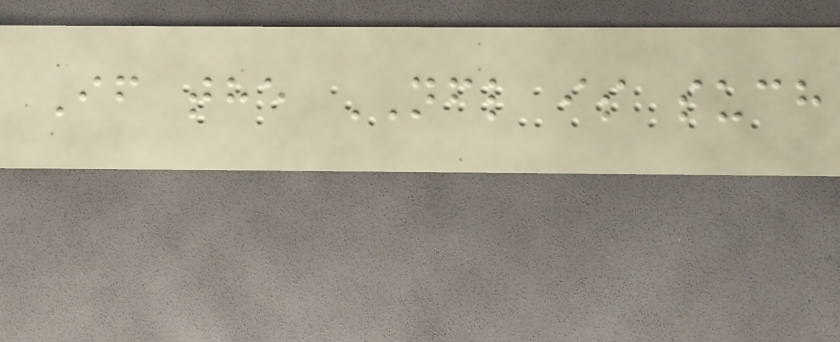If the NFL is such
